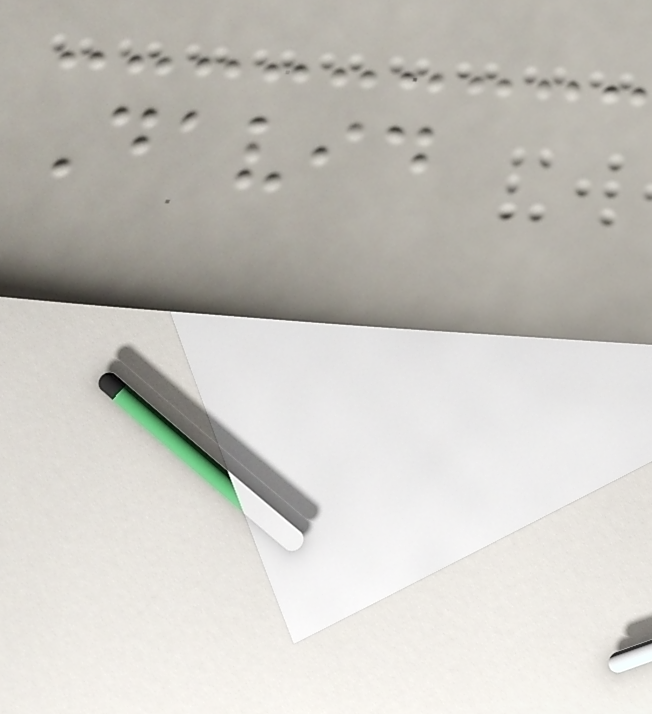David
